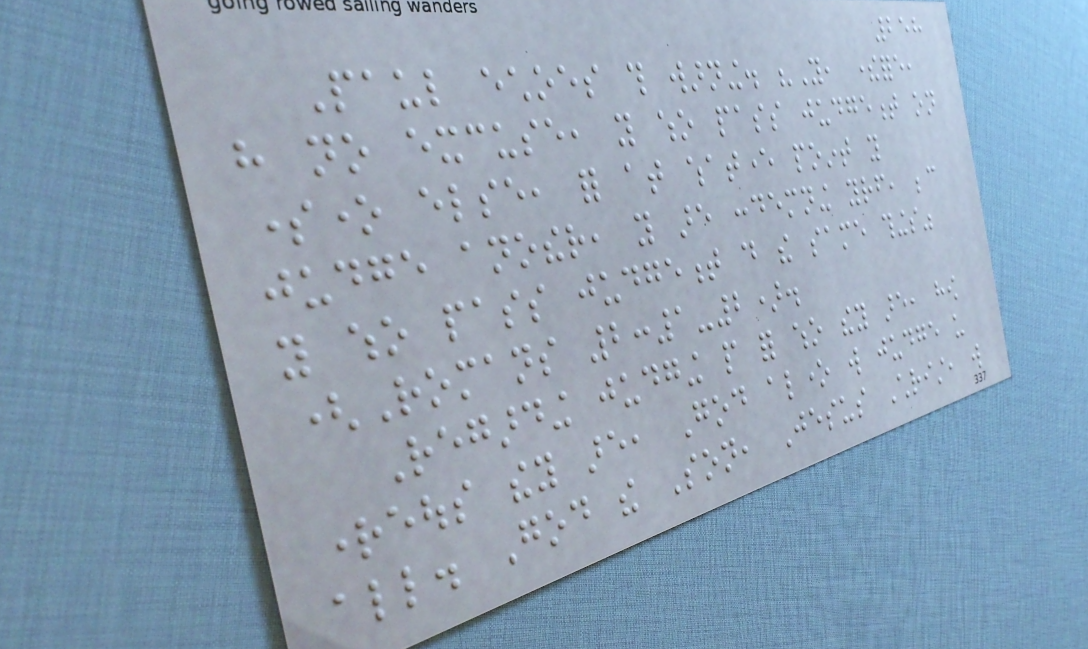258
Paul echoes this warning. "You, therefore,
have no excuse, you who pass judgement on
someone else, for at whatever point you
judge another, you are condemning yourself, because
you who pass judgement do the same things"
(Romans 2:1-2).
Regarding judging people for who they are, how
righteous they are, God alone will judge us
all. God the Son, Jesus Christ, will
